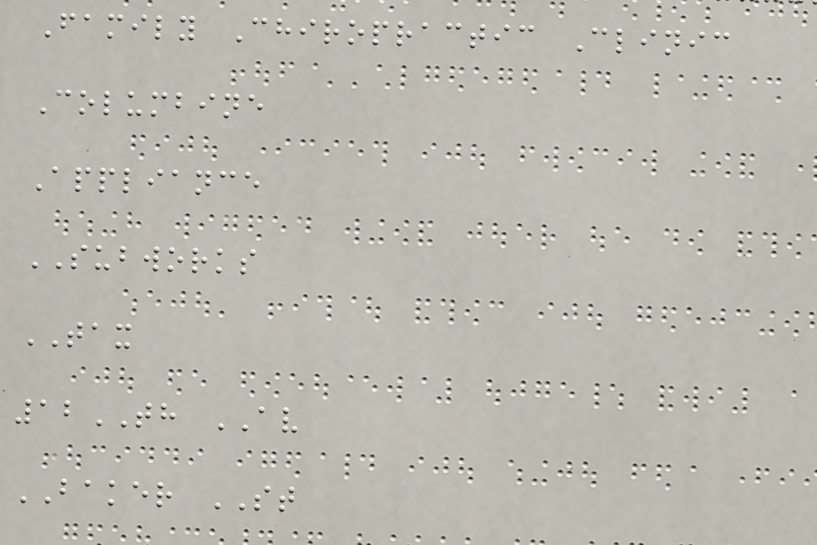Family Chiropractic Clinic
Columbine
Appliance
SUBWORKS
TAX
12TH AV
BAKER ST
